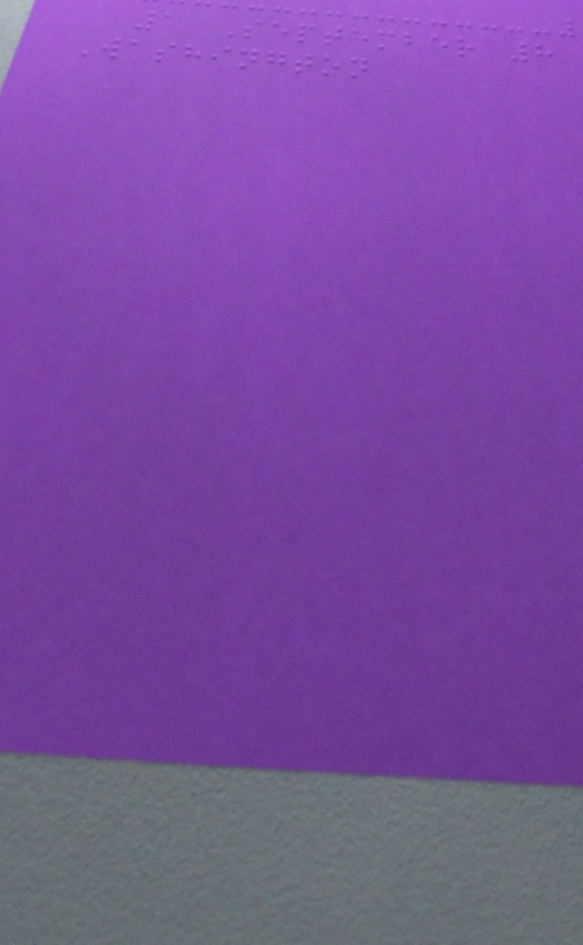1 September 8
Washington
